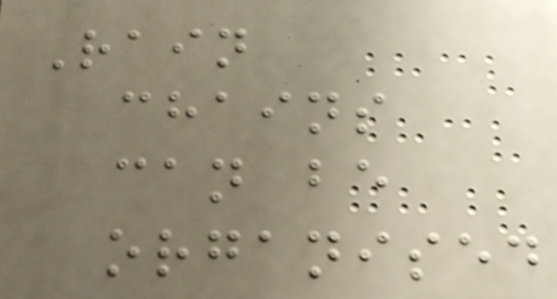Rain
chains
can be
organised
